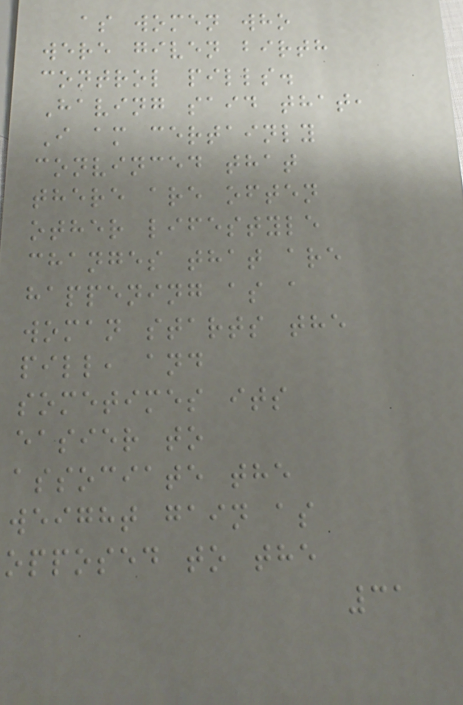as women who
were given birth
control pills.
Having said that,
I am certainly
convinced that
there are often
other lifestyle
changes that are
happening as a
woman starts the
pill, and
sometimes its
easier to
associate the
weight gain as
opposed to the
31
